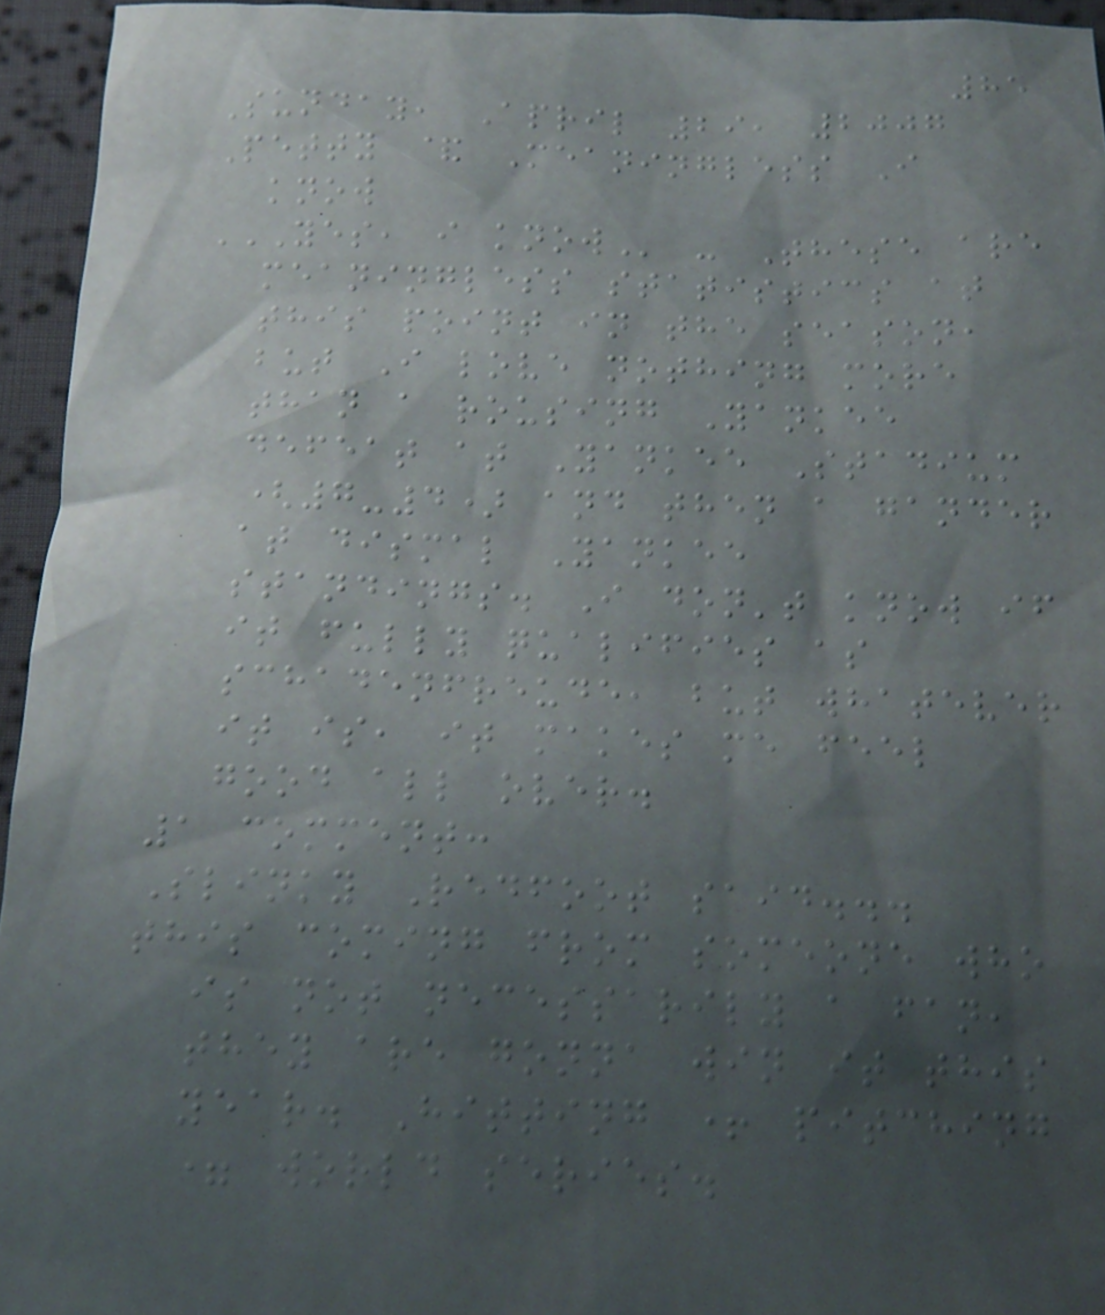85
Sunday, April 29, 2007
Petty & Meaningless I
know
YES, I KNOW - These are
meaningless statistics at
this point in the season,
but I love nothing more
than a rousing Yankee
defeat at Yankee Stadium
(7-4) and then a gander
at dismal Yankee
standings. I don't know if
it fully qualifies as
schadenfreude, but whatever
it is, it makes me feel
good all over.
1 comment:
Slinky Redfoot said...
this coming from someone who
is not necessarily a fan,
they are gonna win it this
year. Hitting + pitching
= world series.
